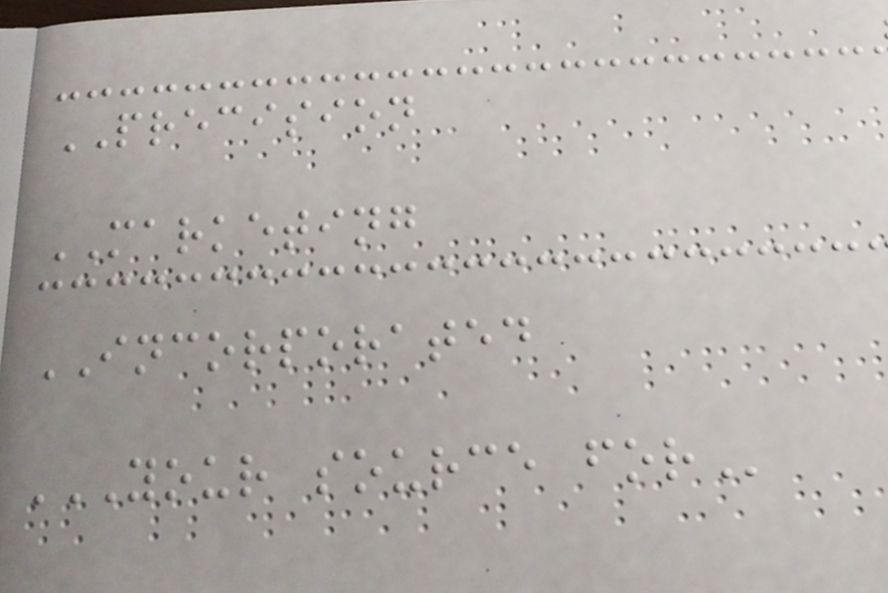PRECISION
MARKETING
INCORPORATED
YOUR SOURCE FOR
